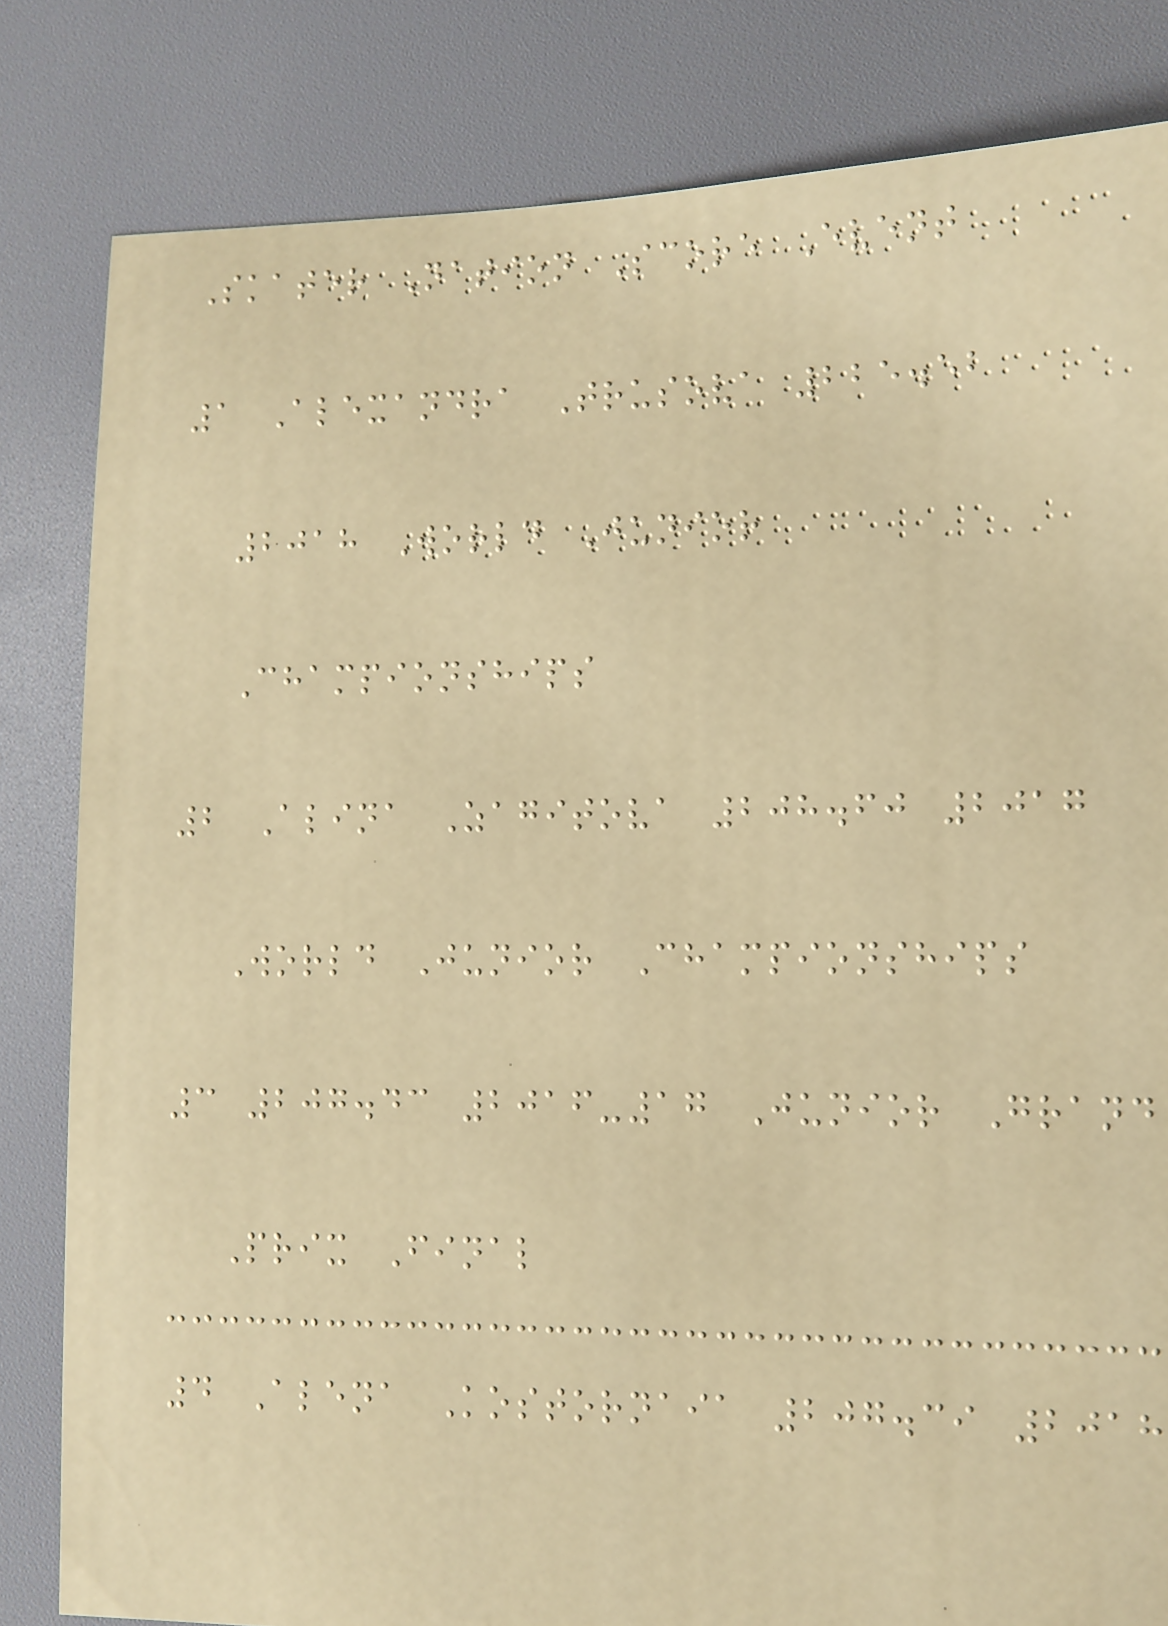Skater Nation Score Event
1 Alexandra Trusova 225.52
2018 World Junior
Championships
2 Alina Zagitova 208.60 2017
World Junior Championships
3 207.43 2016-17 Junior Grand
Prix Final
4 Alena Kostornaia 207.39 2018
